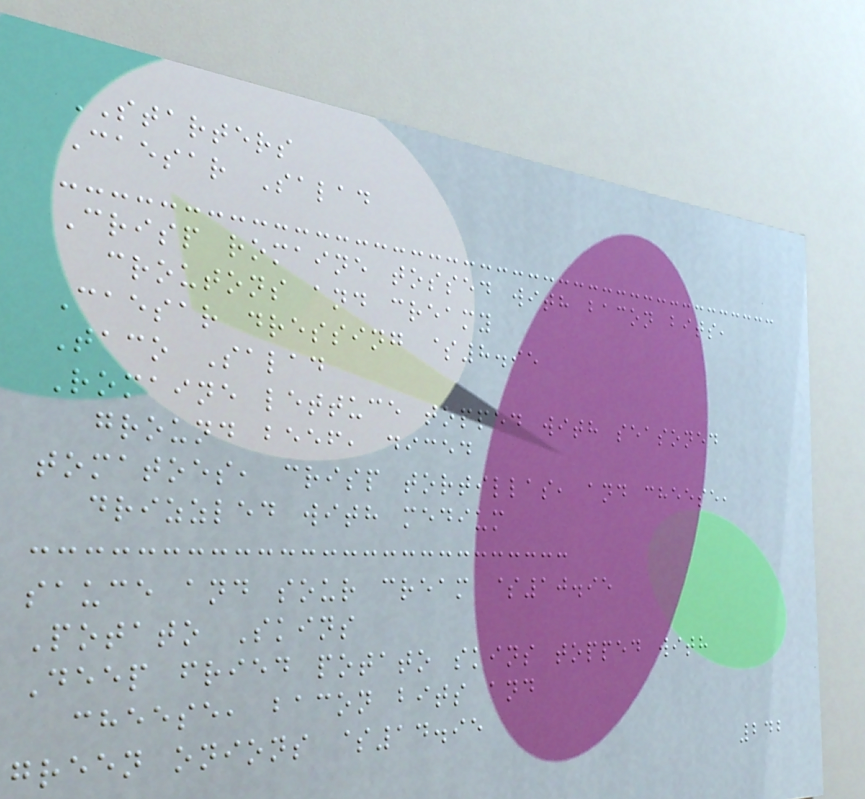STARTERS
Caesar Salad
Crisp romaine tossed with bacon bits,
croutons and creamy
Caesar dressing $8.95
Taco Salad
Romaine lettuce topped with seasoned
ground beef, diced
tomatoes, crisp tortillas, and cheese,
drizzled with medium
sauce and sour cream $10.95
Potato Skins
Deep fried potato skins topped with
cheese, bacon bits and
green onions $14.95
242
